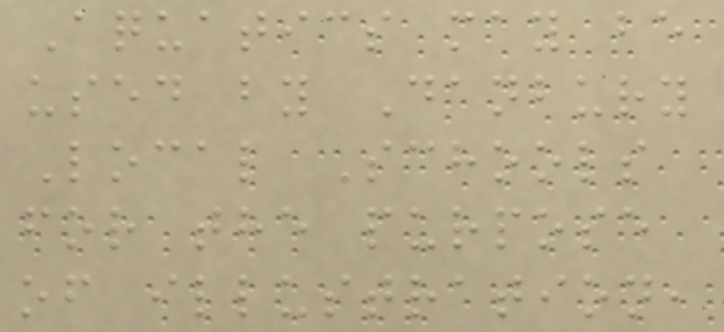Aquatics may be
used by Danbury
Local Schools
for the purpose
of illustration,
